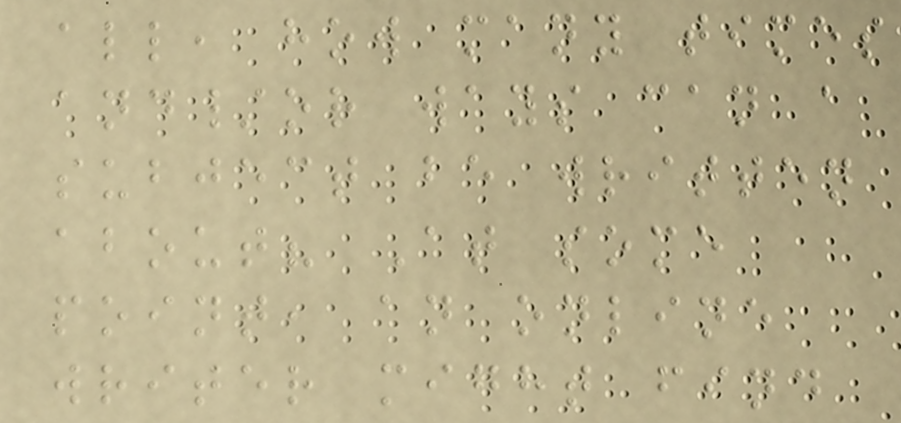all, how many times
and/or ways can a
subject be written
about? At some
point, an online
writer might find
